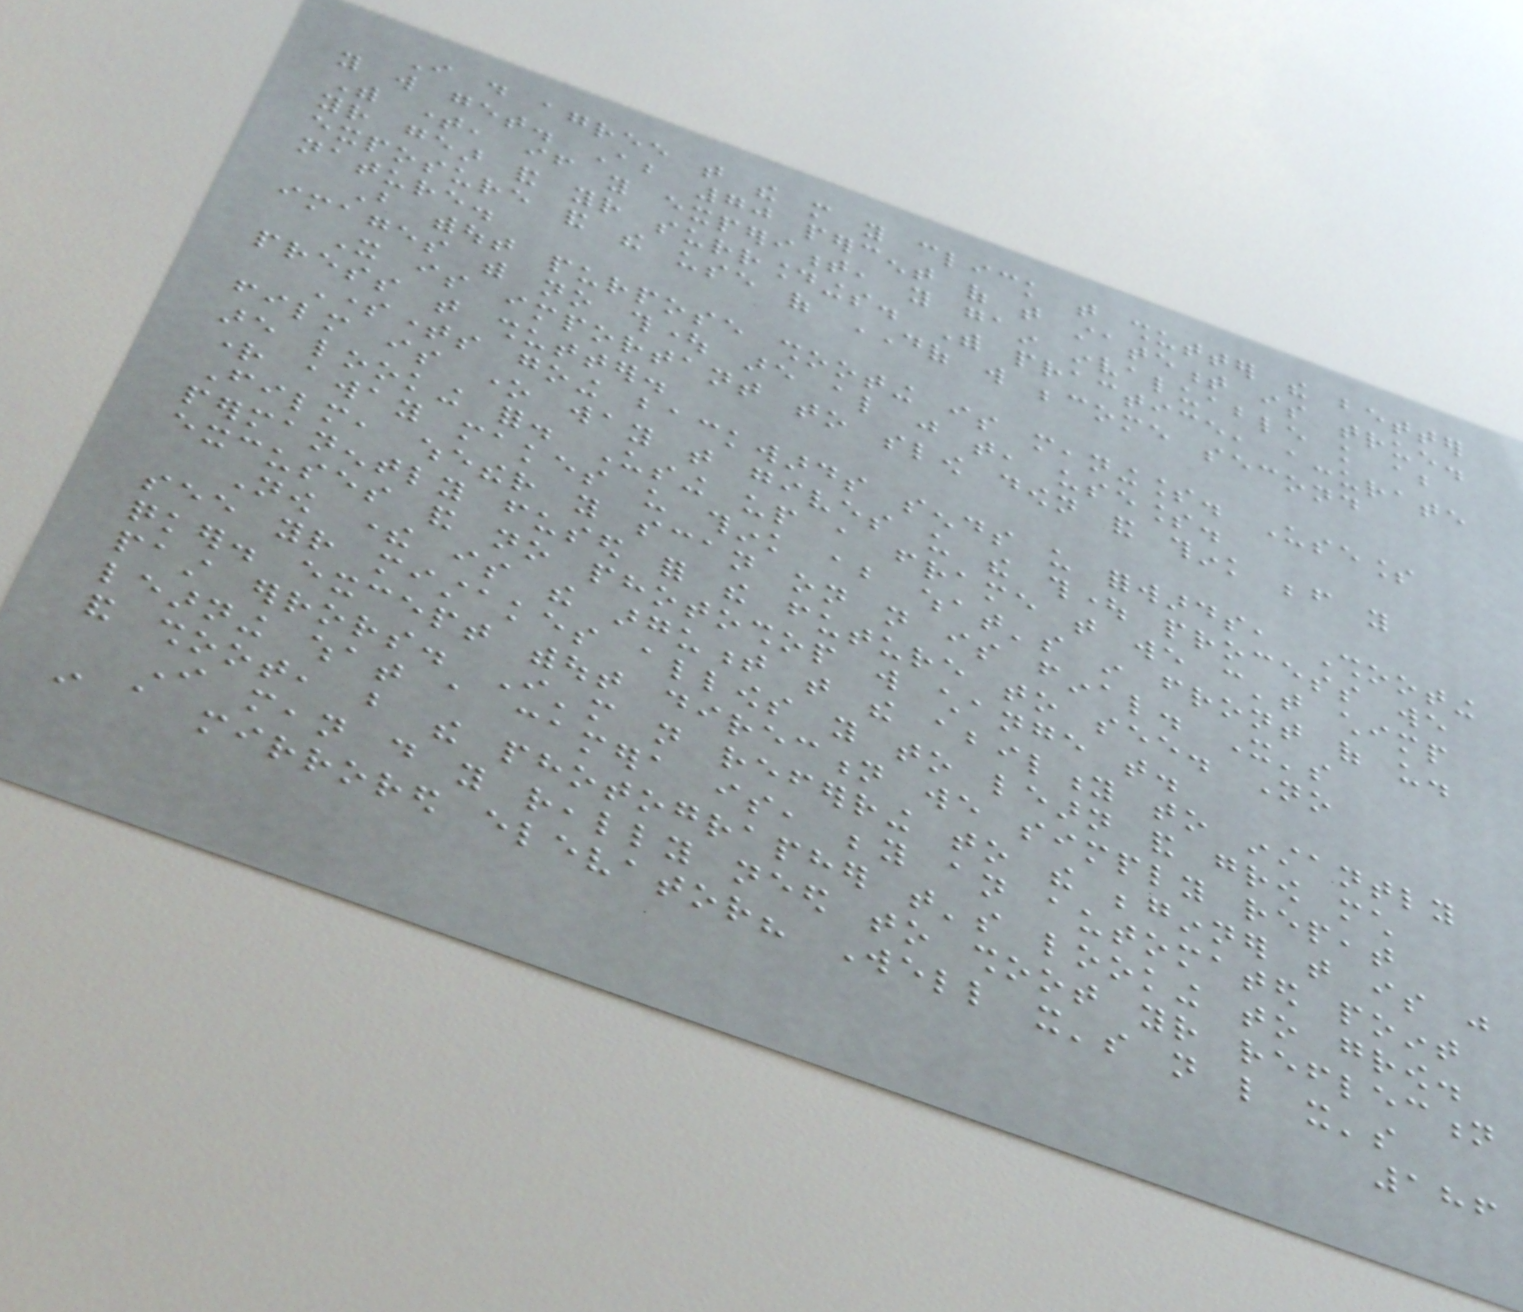I do agree that the more you click that shutter the better
you will get. About 70 percent of that statement is true.
With time, if you experiment, you gain invaluable knowledge about
your gear and your surroundings. With practice, accurate
exposure and the use of DOF will become second
nature.
But without purpose shooting is meaningless. Useless
images with no thought are also just that, useless.
It is important to slow down and think before you
press that shutter.
Sometimes going backwards sends us forwards, Shooting
film is one way that gives us the thought process we
are looking for. Using up a frame that we can't chimp
right away makes us think about what's in front of us.
Film, whether you scan on not is final. It's
permanently fused for the future to see. No
excuses and no photoshop will change that.
Now there is the argument that the ability to instantly
see your mistakes allows you to learn and grow much
quicker. except without direction we simply repeat
past errors. I'm not referring to the beginner that is just
learning what a camera is, beyond an automated point
and shoot, but the photographer that's looking to grow.
I mean do you really need to shoot your reflection
in a mirrored elevator? Well it's not like it's
186
